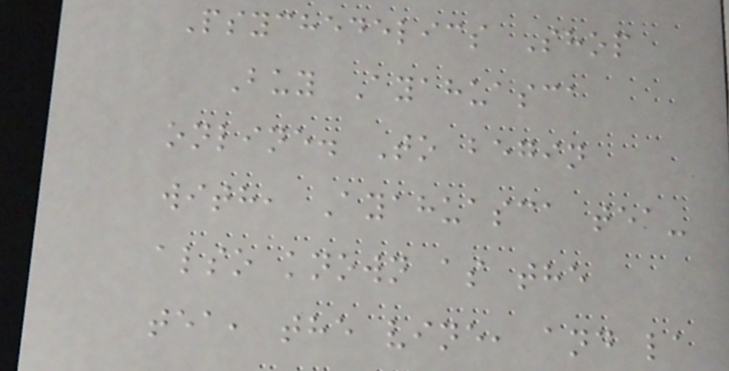Psychedelics Shop
Buy Ayahuasca
online. To begin
with, Ayahuasca tea-
also known as the
tea, the vine, and la
